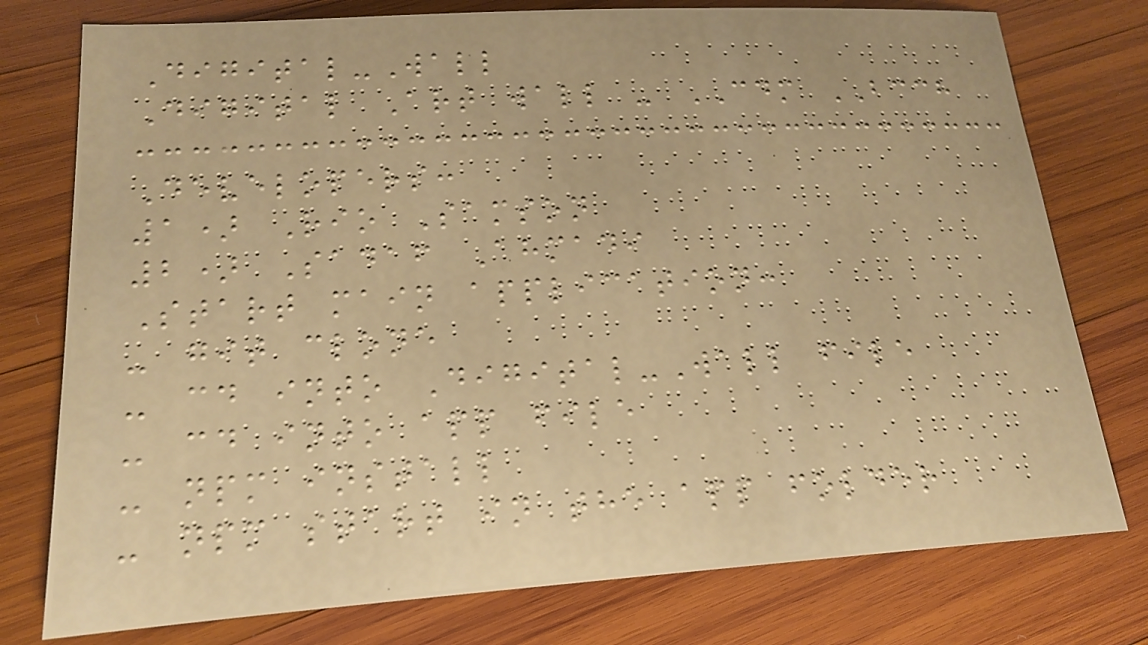Digital-Wall
Digital Art wall - CDM BCCH
Developers:
1) Rio Samson
2) Sadaf Ahmadi
Start main application:
- git clone
- cd into Digital-Wall file
- cd into app file
- npm install
- npm start in the app folder
